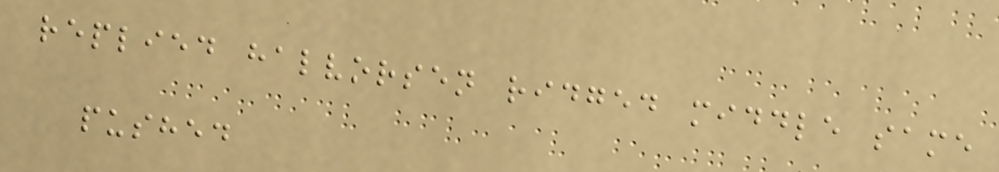replied halvorsen ridged middle same
pushed
